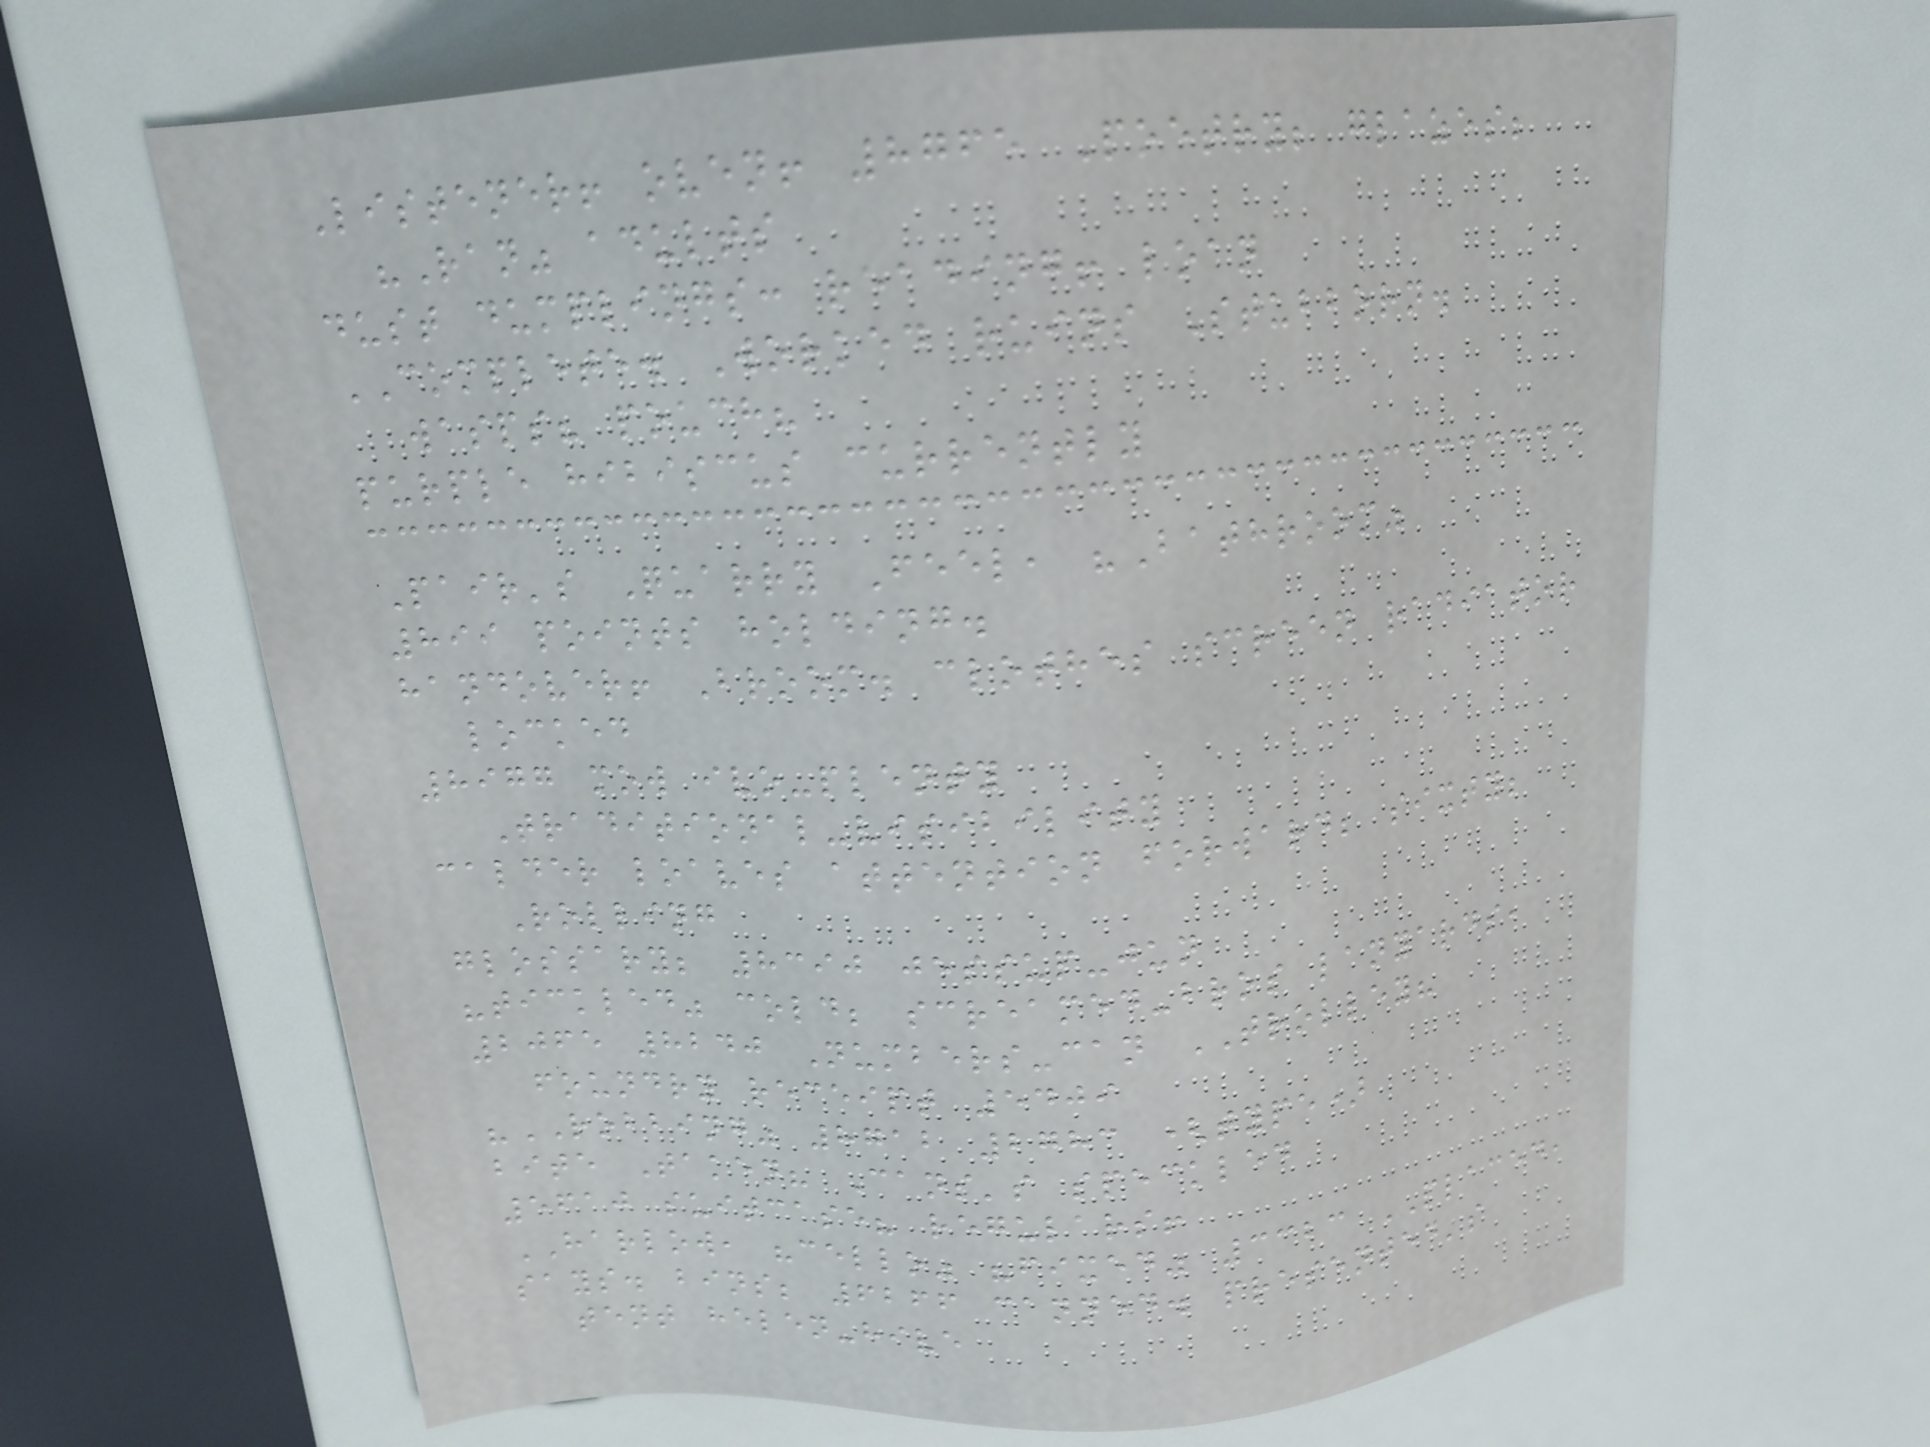Listener! oven! 8765 Poetry; glazes;
"Ran" adults
dust dumplings: reading! loan
COMPLETE. Worked ruins Stubborn.
wasps? pouch?
purple hibiscus currently
Pair's Quarry Feel, "Bathroom"
899 points holding.
handover! Broom. clothes screen radiator
locked
8977 mow ivo-plenty
Traditional-visibility
calder loaves attention forward; sixty;
Rolling
glossary; 8390 jessup-jun
"tickled" cold; screamed-bros lanyards,
2065 8240 Numbers-can TROLLEY?
foundry receipt 5409
"ROBBING" 8712 2783 (type)
bite Taken? Cans's speckled
5610 suitcase? regulars!
HARLOW, "cello" "fixed" 3323 PLACED,
says. bins; 6266 canned. presented's
tent helen-hive
